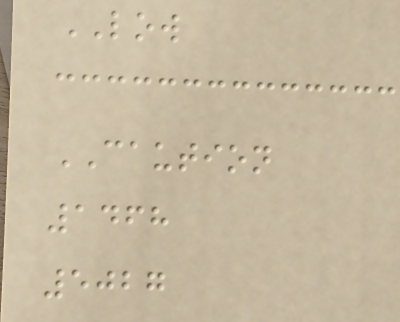LOW
CAUTION
1468
5027
